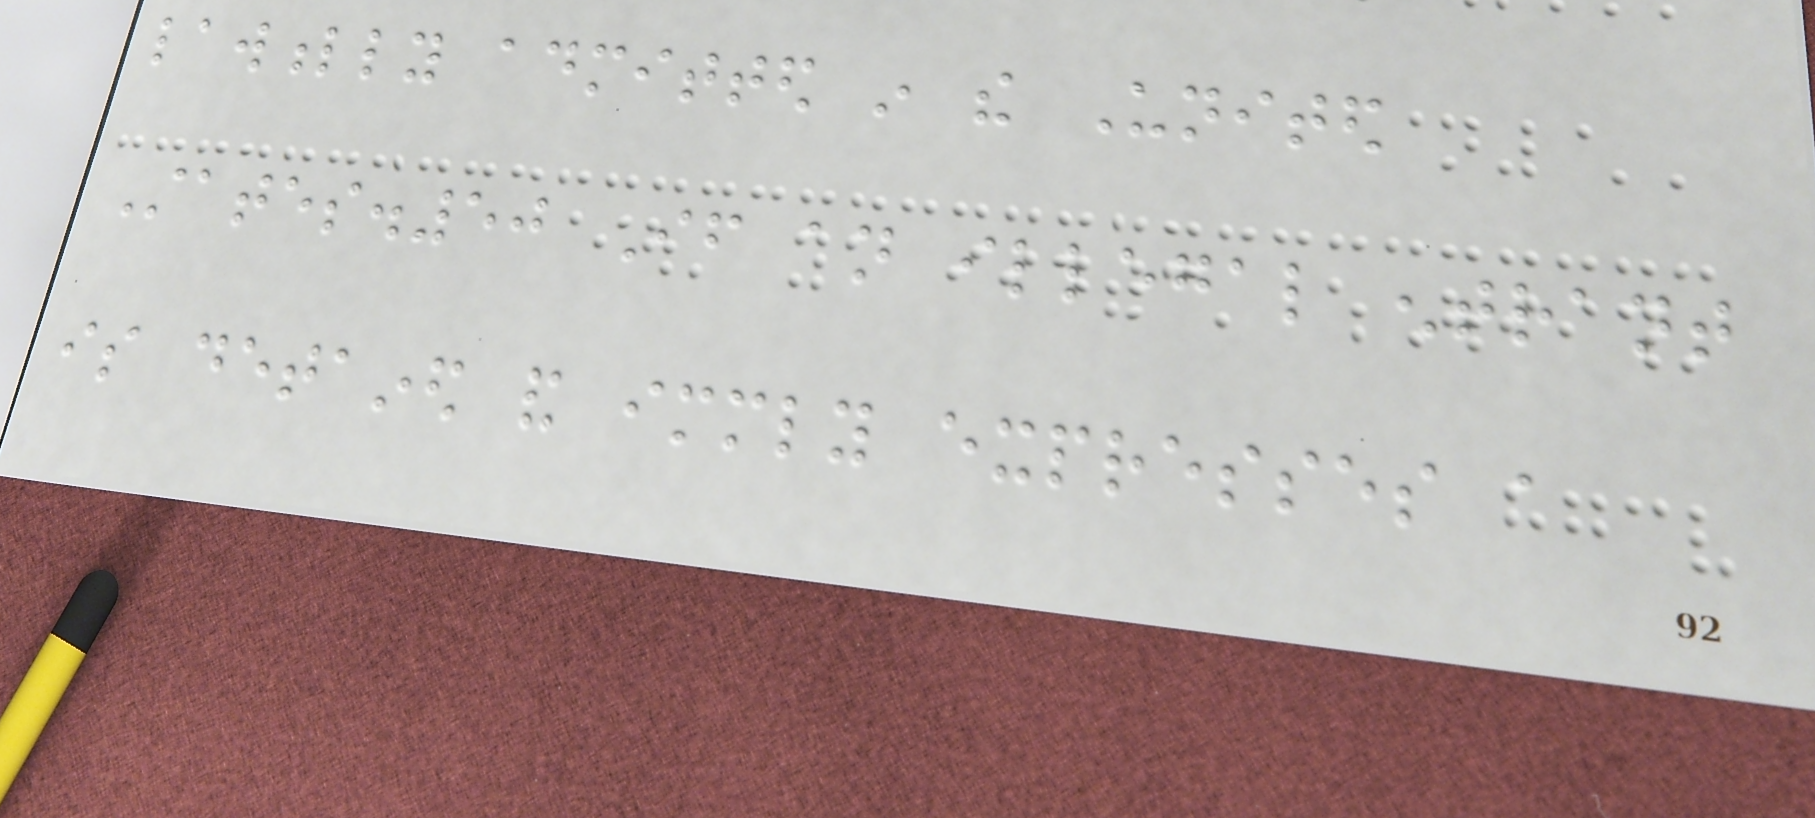lawfully admitted in the United
States.50 If an illegal entrant
is detained and immediately expresses a
